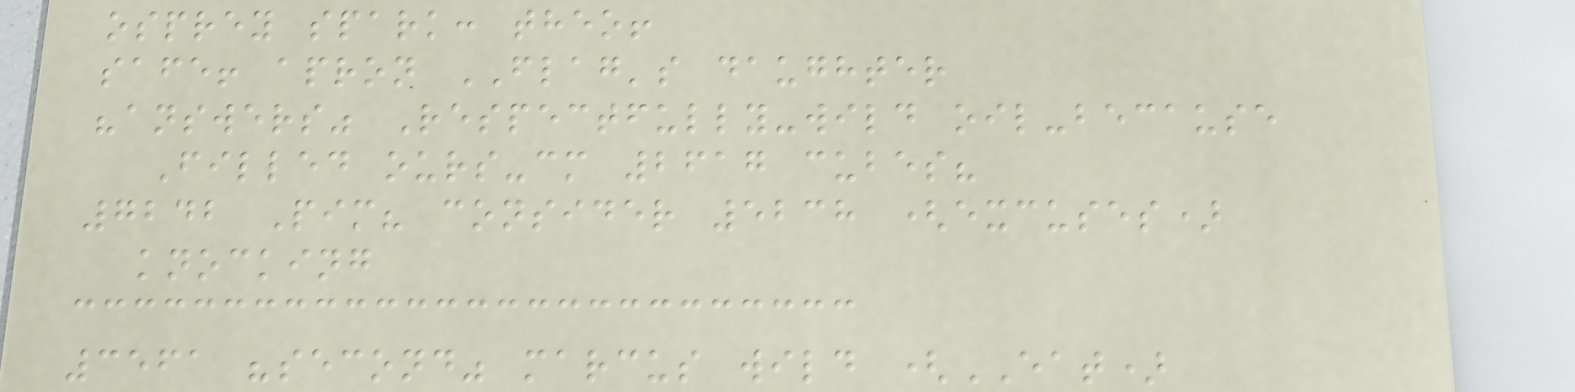osprey spark: theo!
safe! apron FLAG's daughter
"answers" Respectfully-wild oil-because
Filled ours-cm 2617 cubes?
7242 Pim? consider 5238 (excuses)
knocking
3561 "second" marcus wild (EAT)
